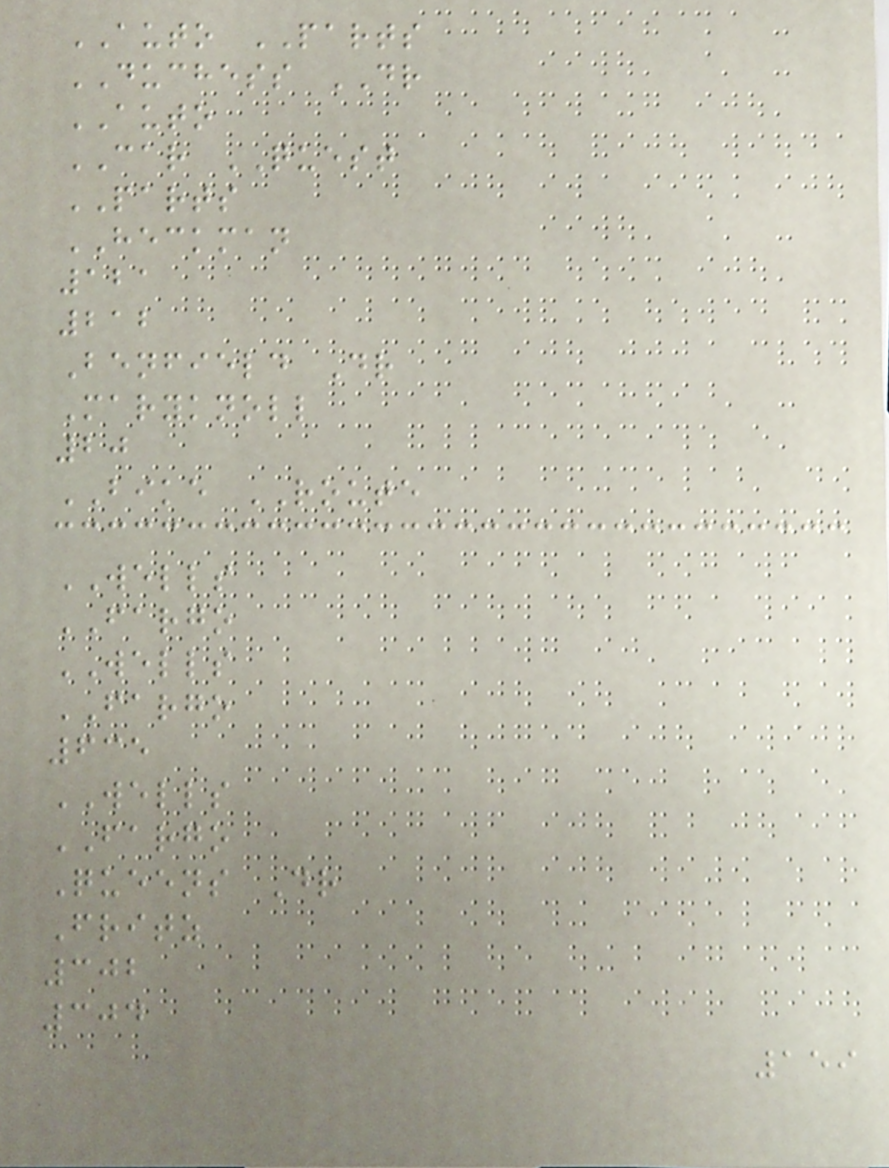AUTO PARTS
DUCHESS DR
AUTO
CAR QUEST
PARTS
HECKMAN
121
212
Benfield Dr
Maryknoll
20
BIKE ROUTE
WELLS
FARGO
WELLS
FARGO
635
WELLS
FARGO
Queens Dr
Fritz
302
304
159
